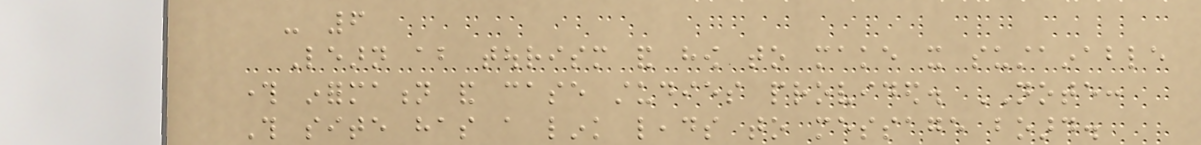- 6
Learn about tourism and how to make it sustainable
through information and case studies provided. NOTE:
This site has a link leads to message board.
